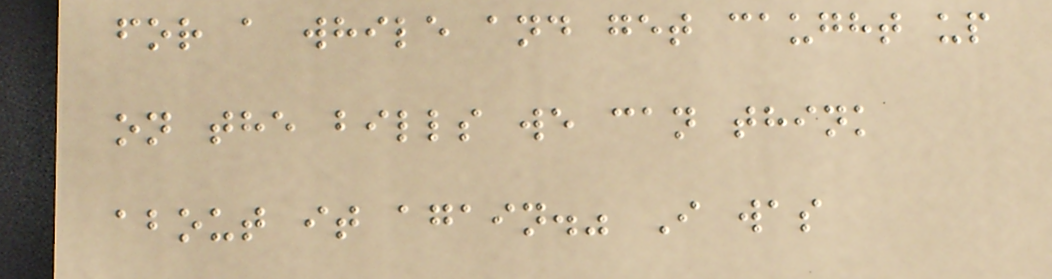for a while and get caught up
on the bills we can think
about it again." I was
